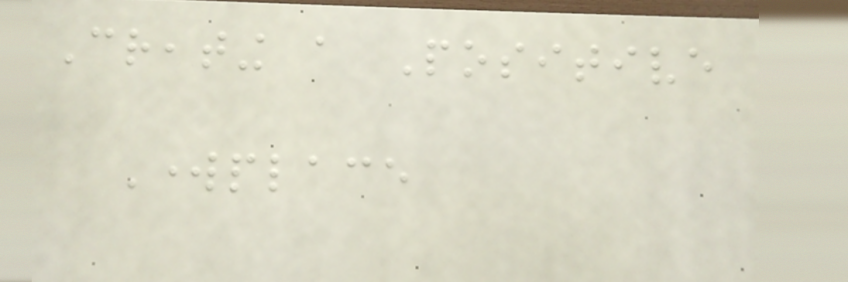Creating a Positive
Workplace
